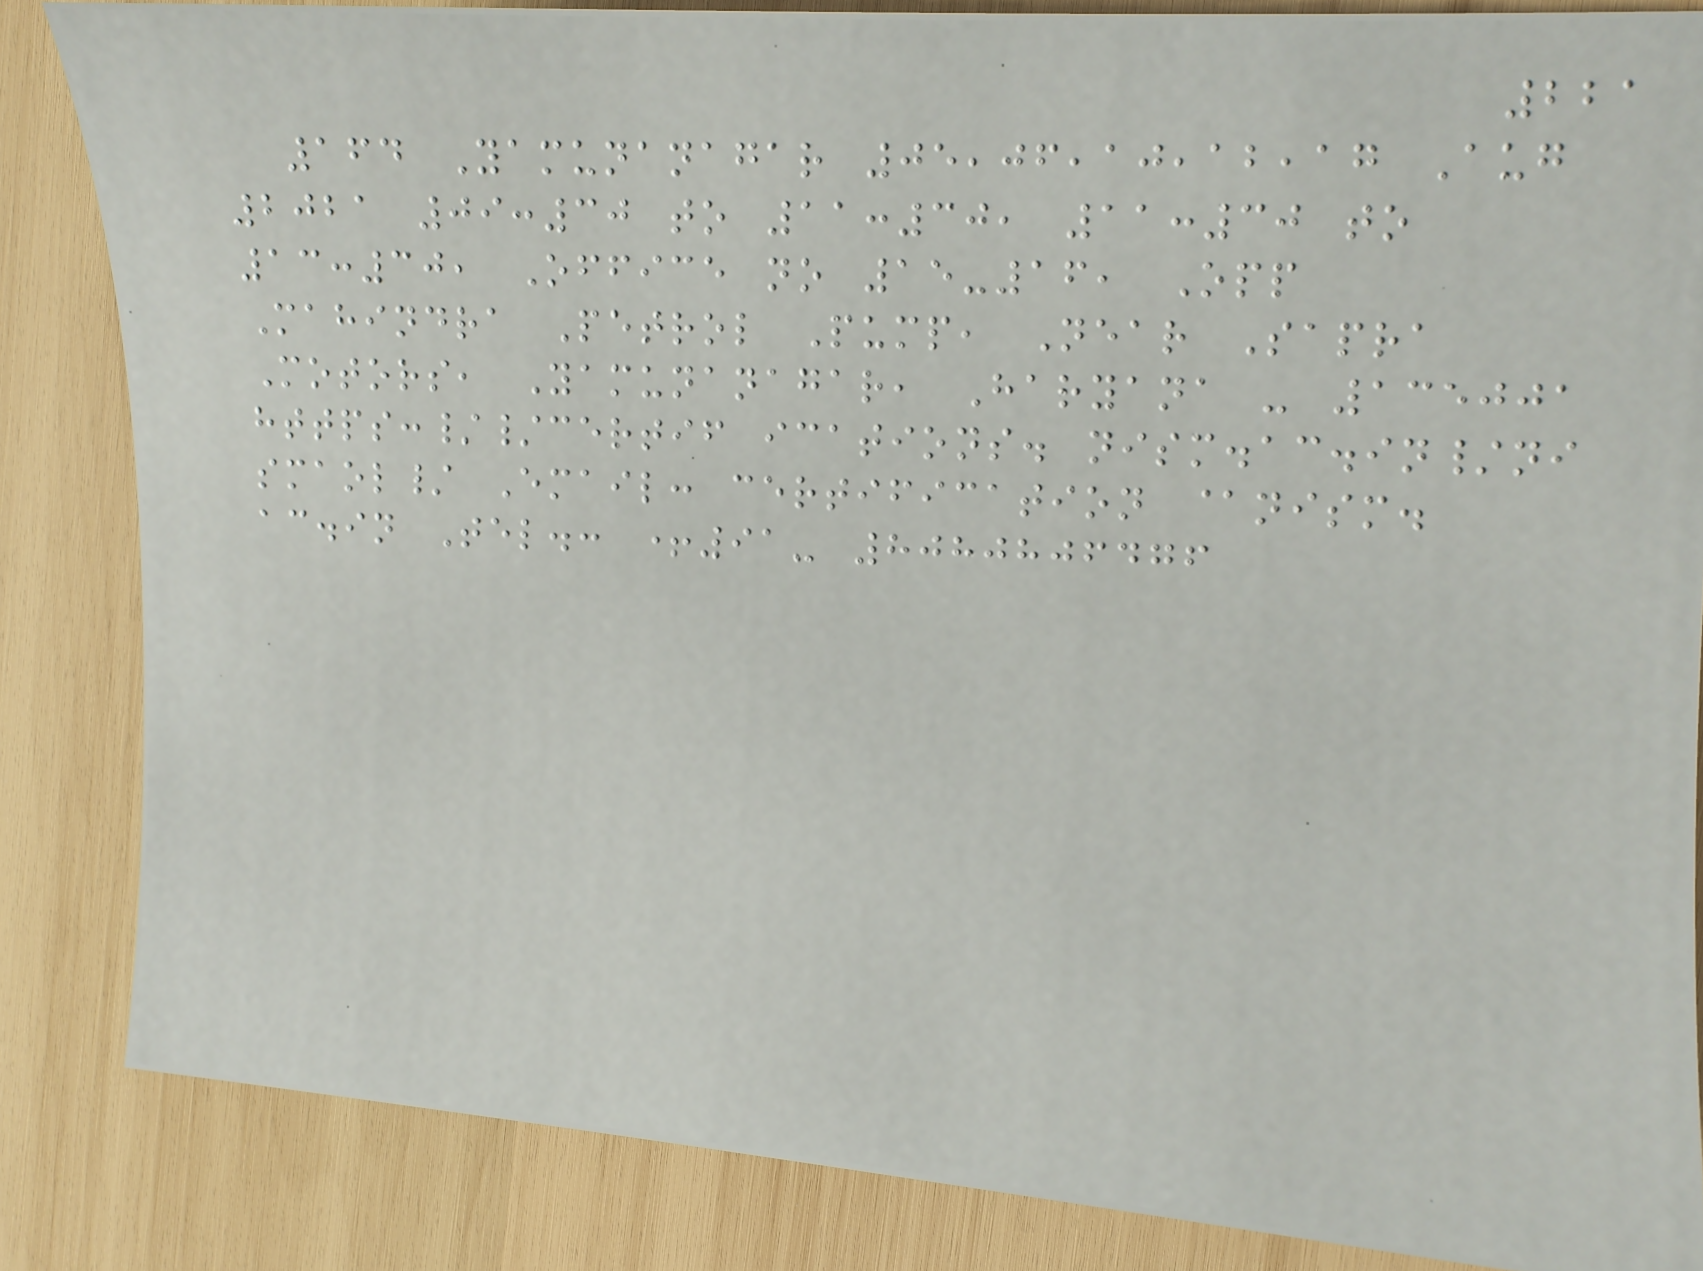221
164 Yamunanagar 05,06,10,12,17 Aug
2021 09:30 to 11:30, 11:30 to
13:30, Office no 15-16, Opp
Mahindra Petrol Pump, Near Sapra
Motors, Yamunanagar, Haryana - 135001
https://certif ications. nism.ac.in/ni
smaol/ Email: certification @nism.
ac.in Tel.: +91- 8080806476
